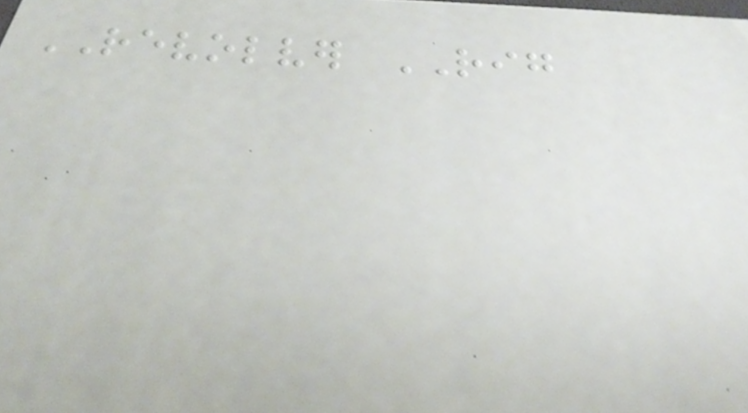REVOLVER RIG
